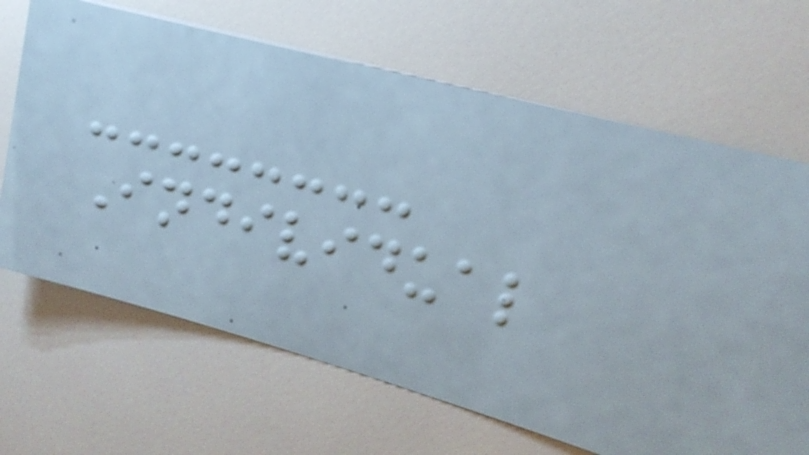Individual
